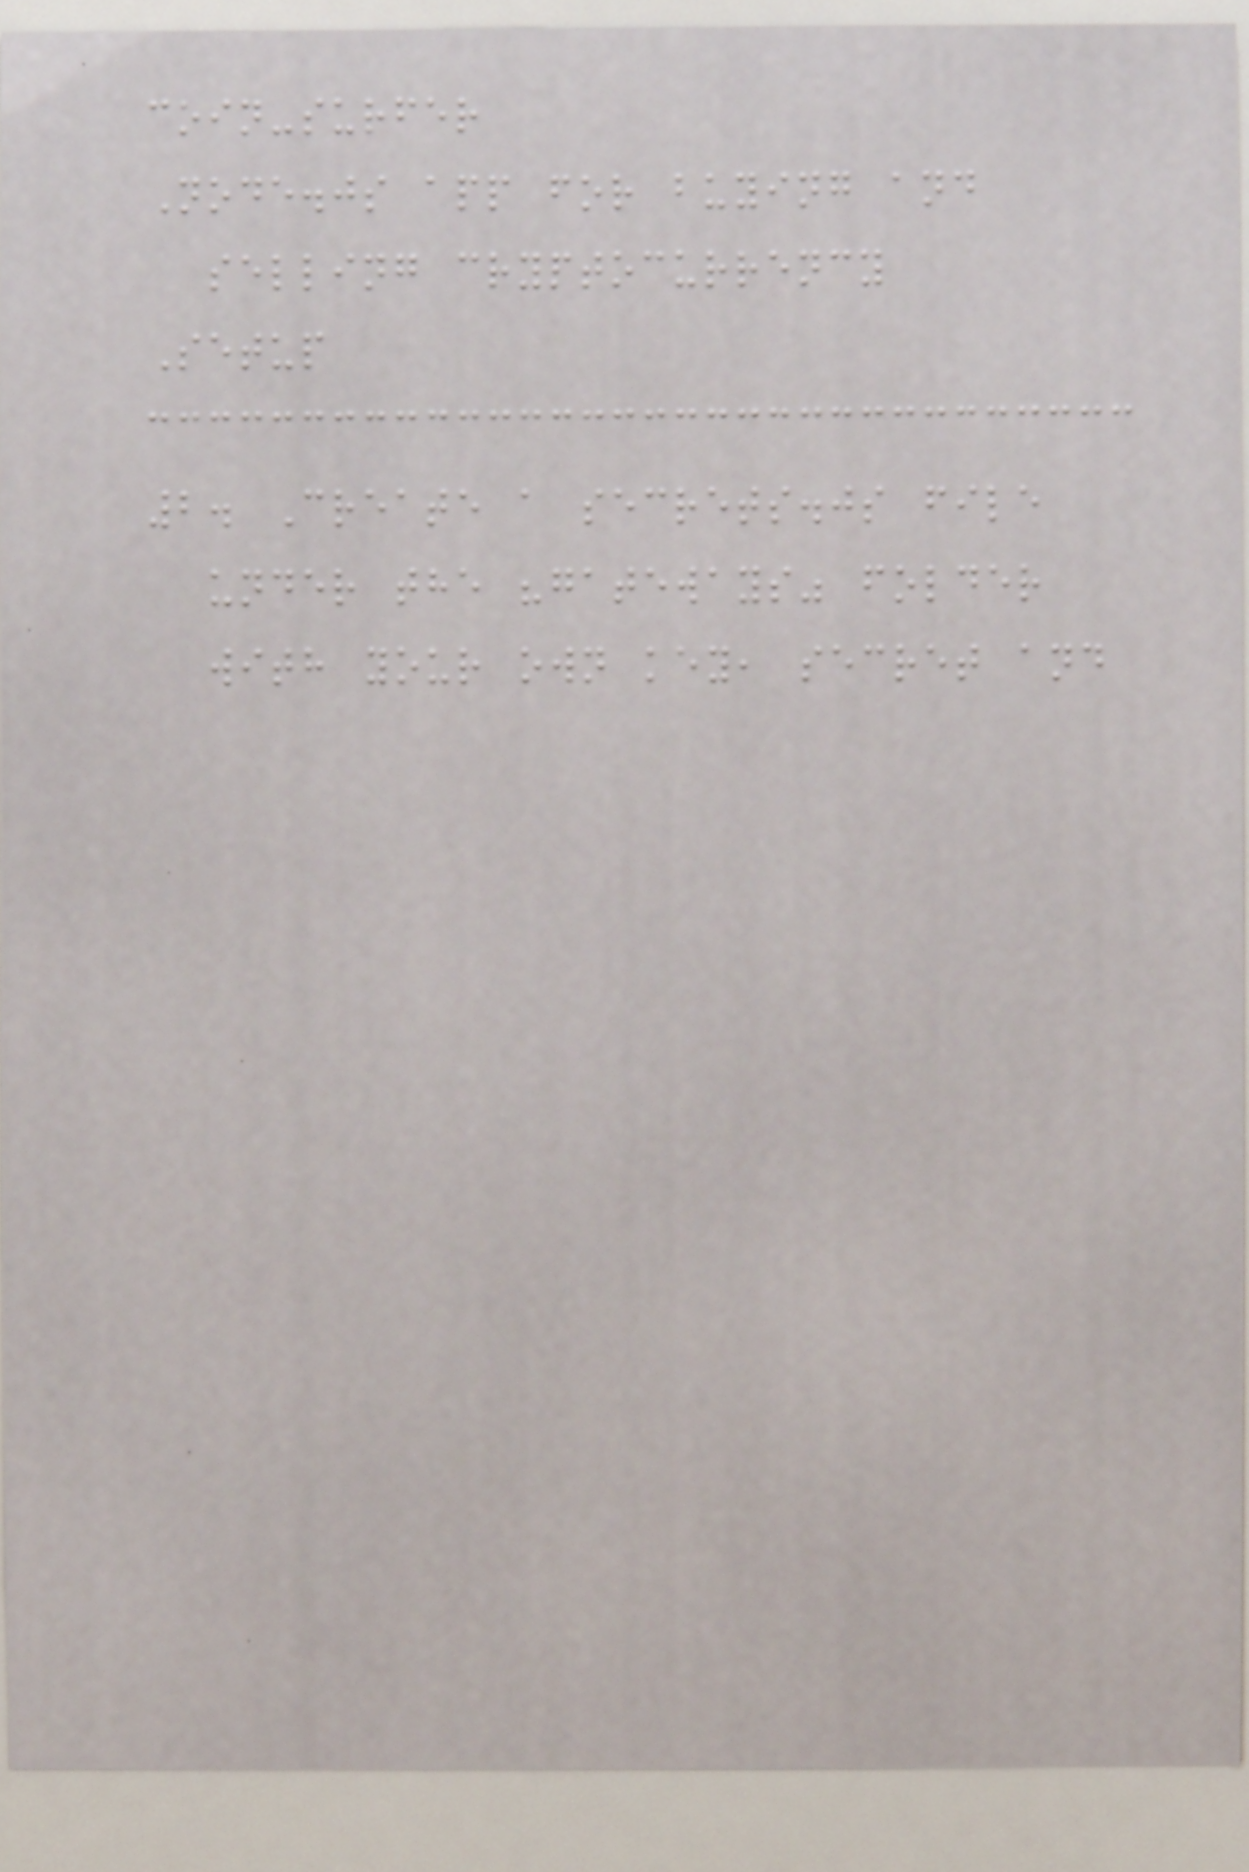coin-surfer
Node.js app for buying and
selling cryptocurrency
Setup
2. Create a secrets.js file
under the "gateways" folder
with your own key, secret and
